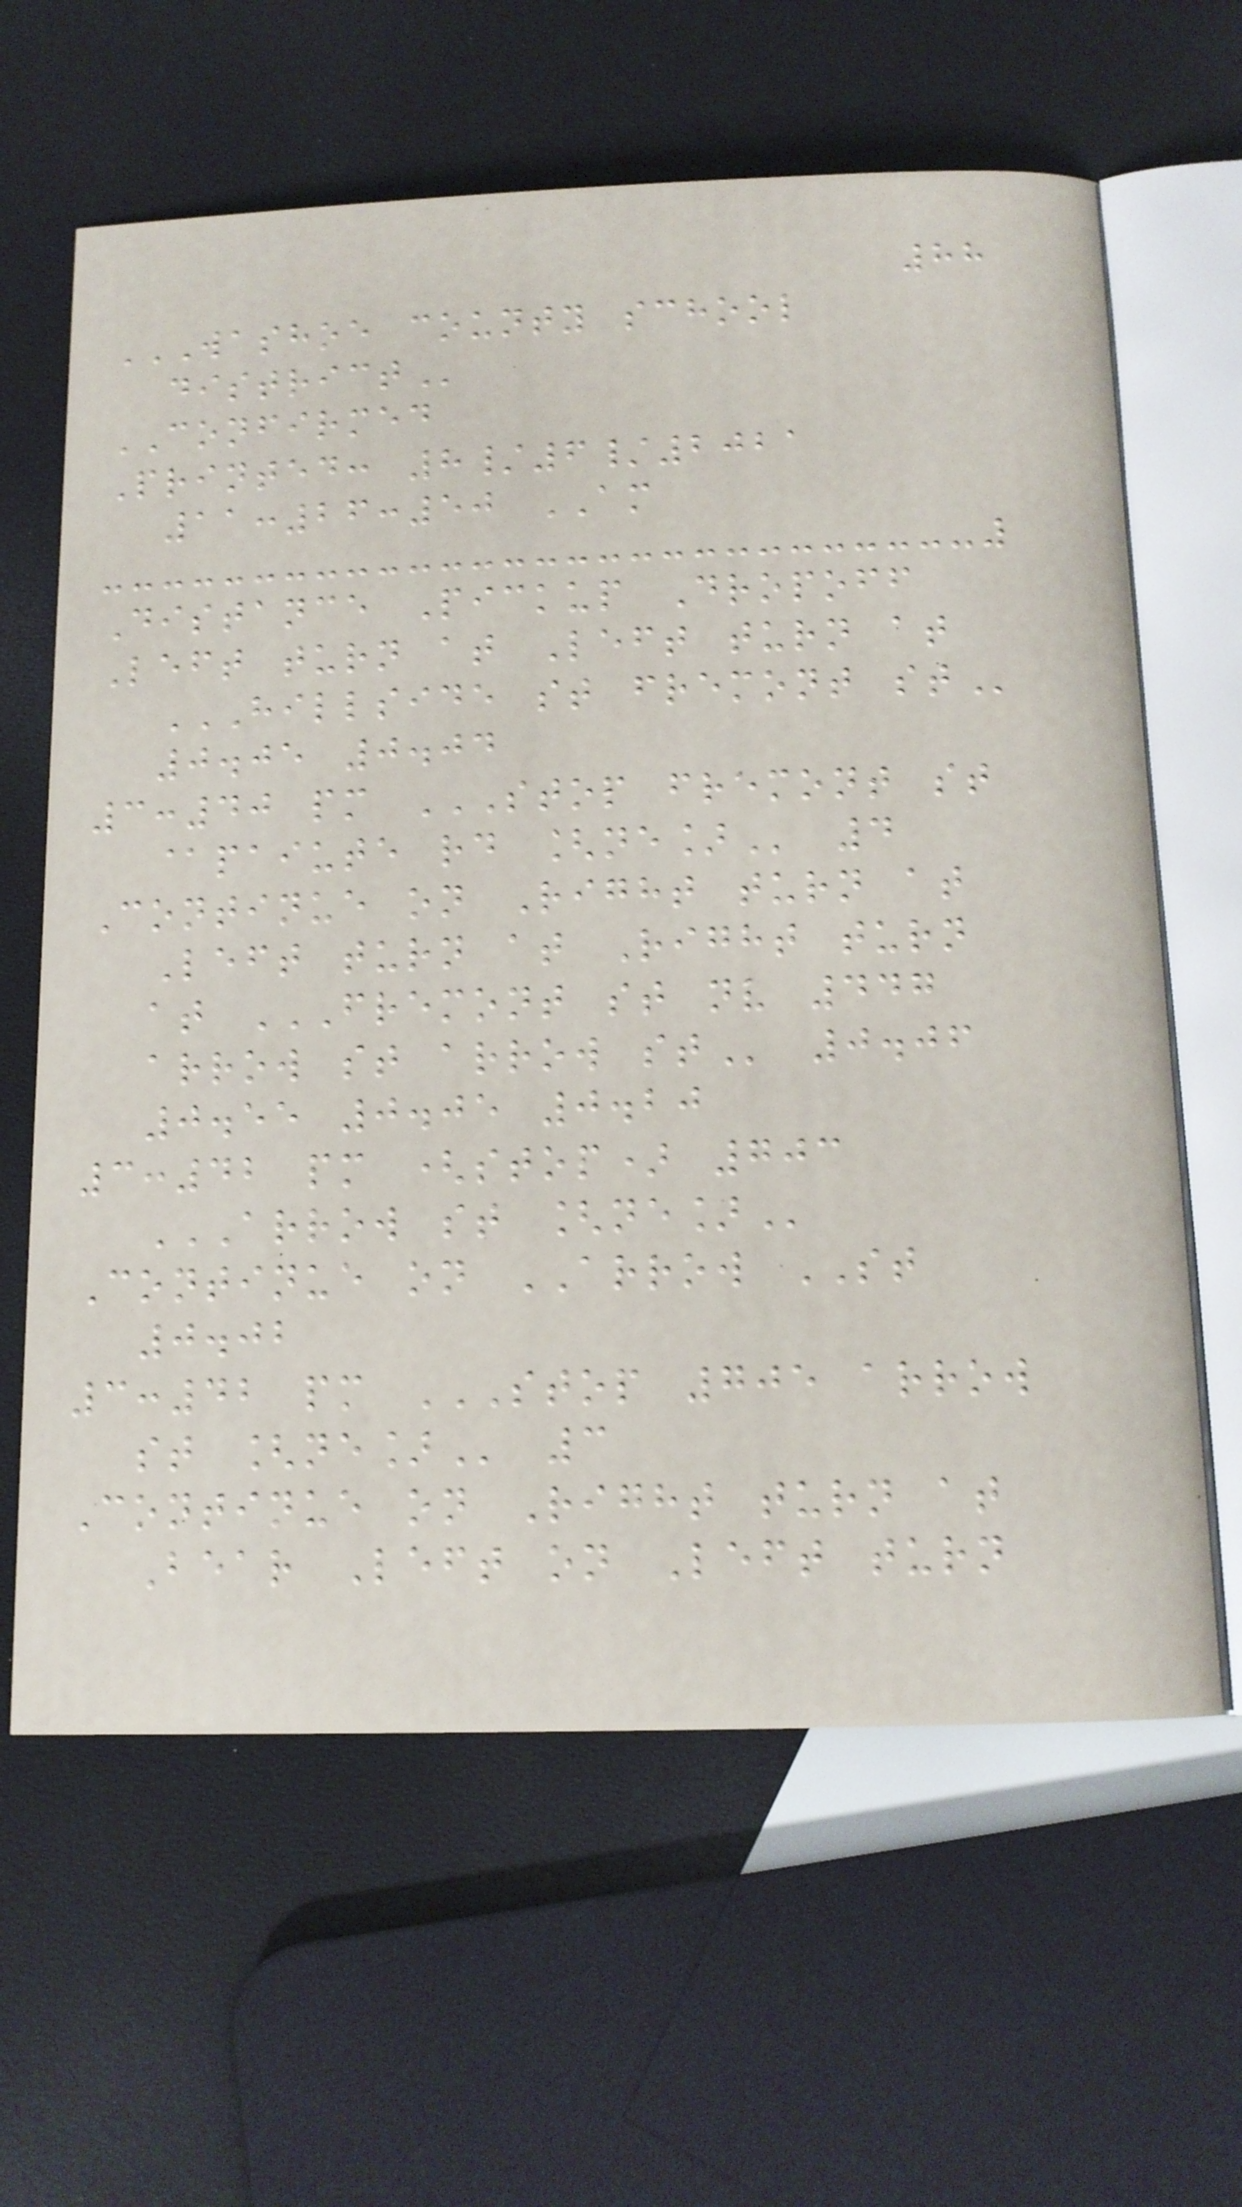88
WASHOE COUNTY SCHOOL
DISTRICT
CONFIRMED
Printed: 8/6/2021
11:26:50 AM
Distance Pickup Dropoff
Left turn at Left turn at
HILLSIDE ST FREMONT ST
0.05 0.04
3:40 pm STOP FREMONT ST
@PAIUTE RD [NE] 4
Continue on Right turn at
Left turn at Right turn
at FREMONT ST NV 447
ARROW ST ARROW ST 0.06
0.55 0.05 0.20
3:42 pm (stop) 703
ARROW ST [NE]
Continue on ARROW ST
0.02
3:42 pm STOP 705 ARROW
ST [NE] 3
Continue on Right turn at
Bear Left on Left turn
